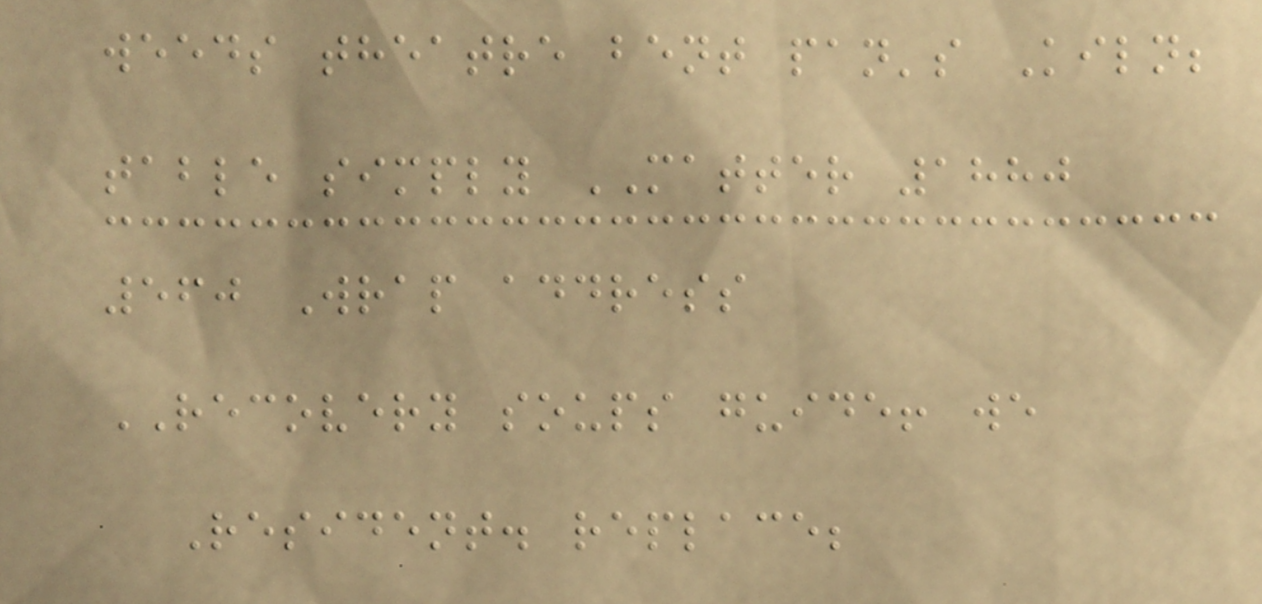weeds theatre bent pan's Kiln;
table simply MATTER 1880
560 Wrap address
RECOVERY soups guide! we
Resident. replace;
